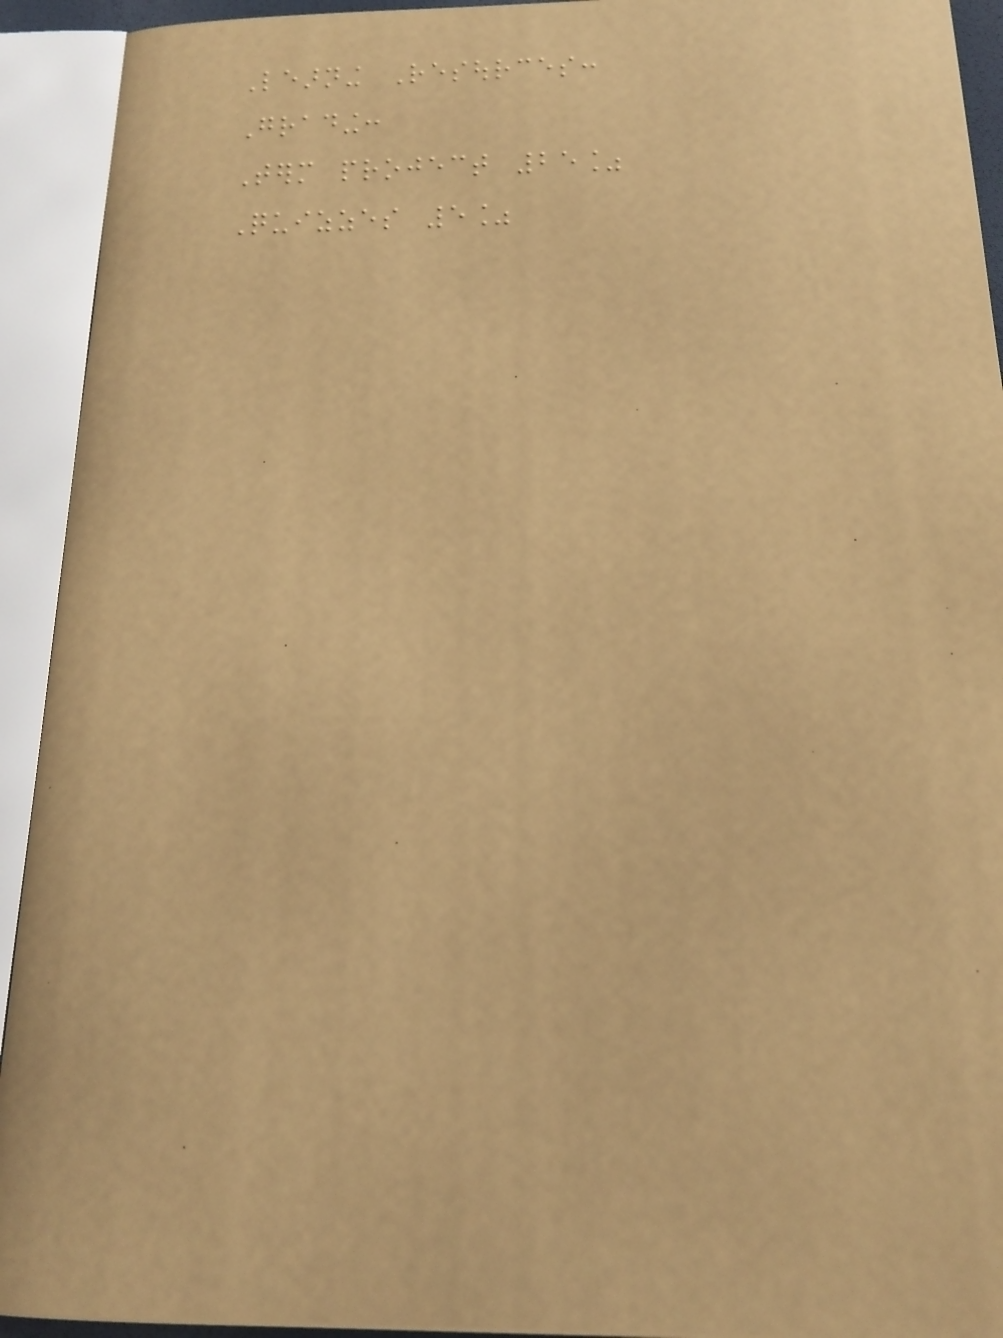Learning Resources:
Grading:
Term project 25%
Quizzes 5%
